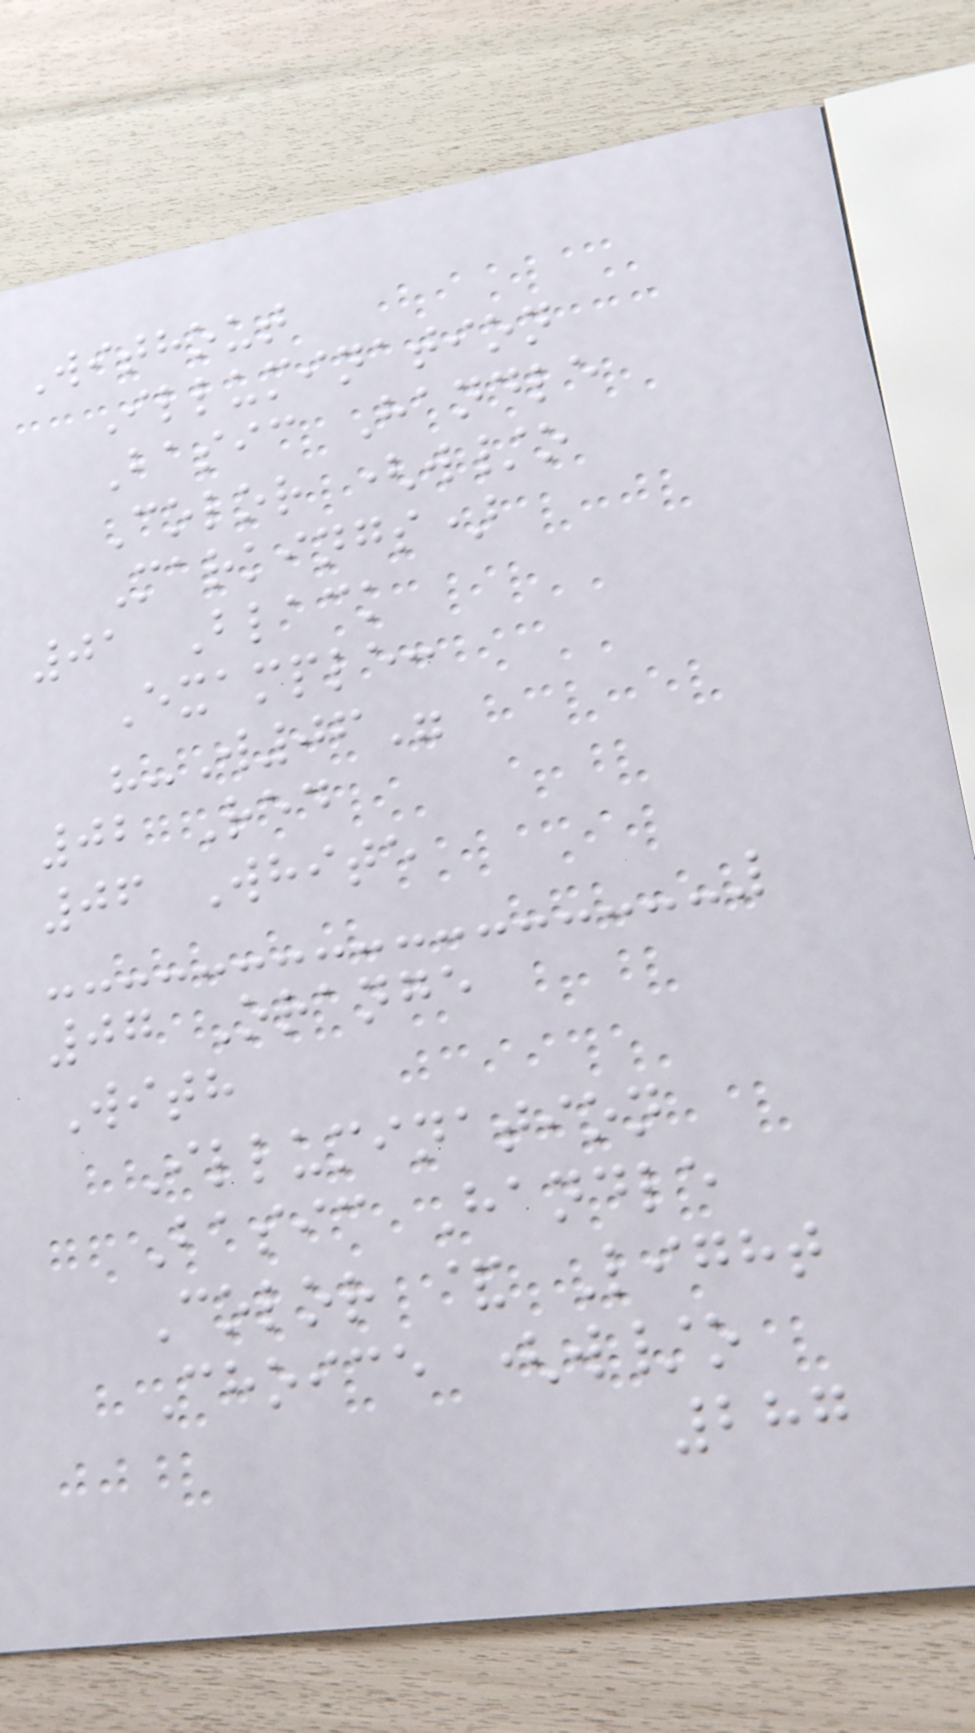Without
Illumination
Basic Handle
Color (w/o
Markings)
01 Black
Example:
"-W06"
02 Red
06 White
07 Orange
With
Illumination
Basic Handle
Color & Light
Choice (w/o
287
